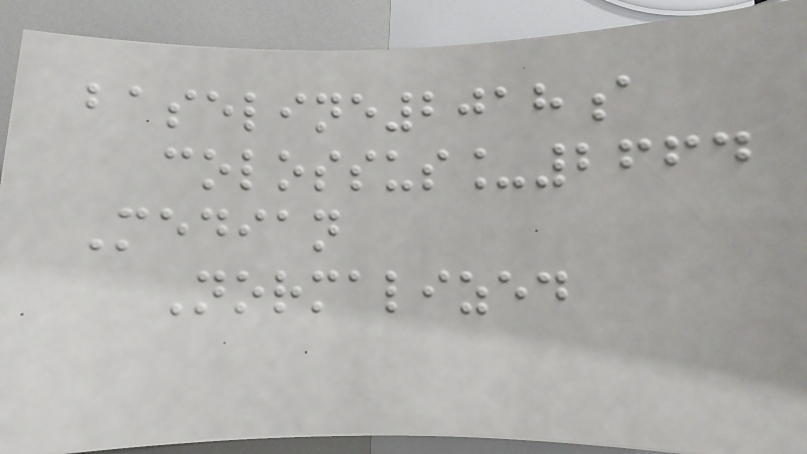baseline2018a
colossus_2664
Median
Normalized
